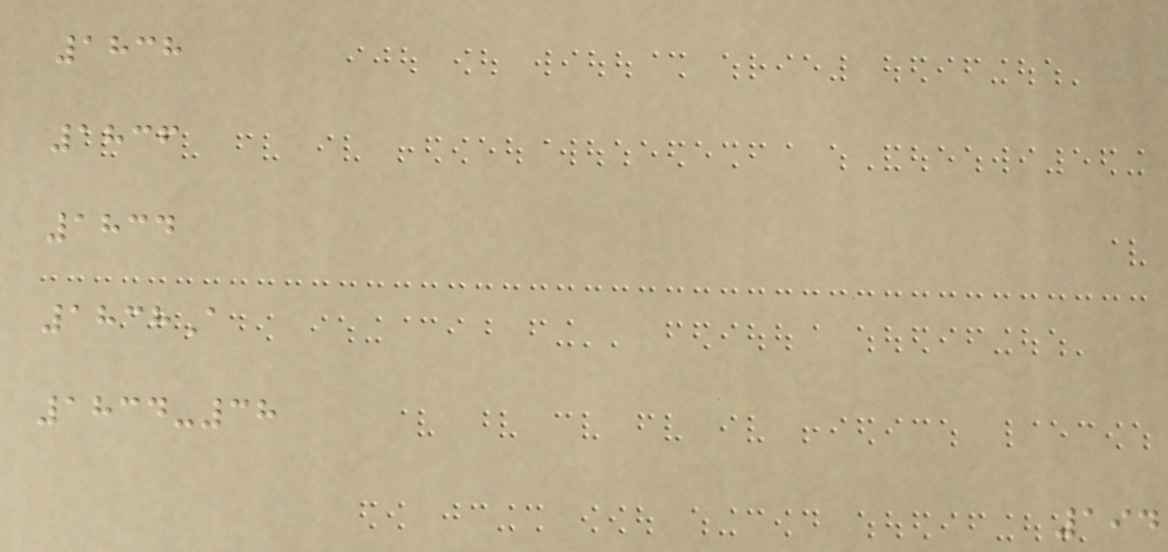1838
1836
1834
1838A
1834-38
194
